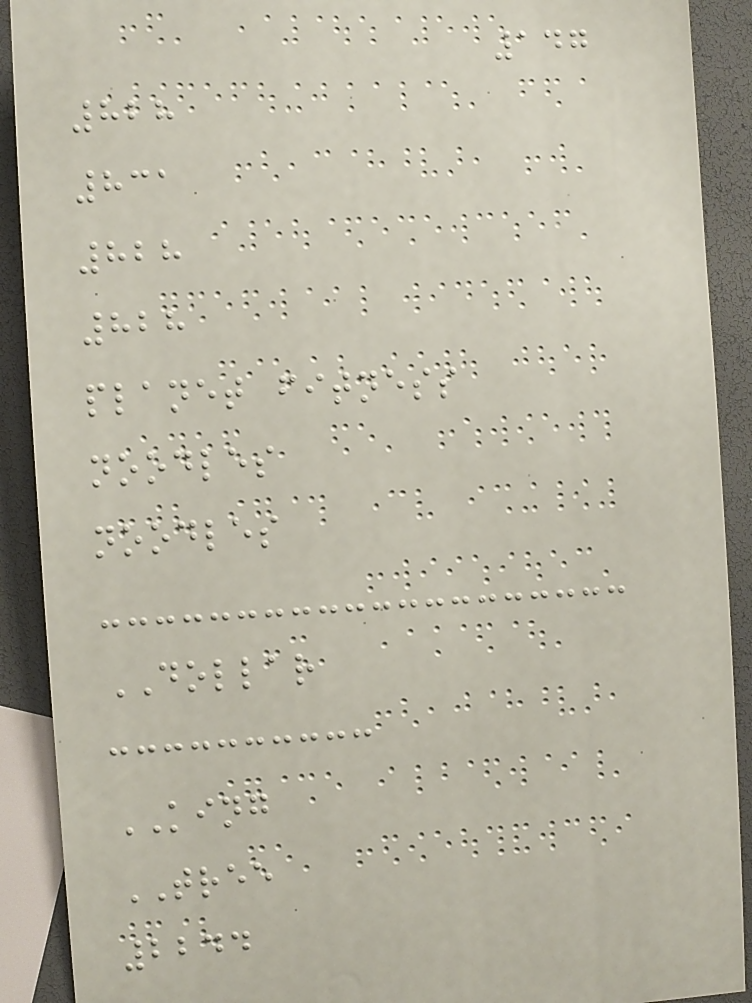147
828
831
828
828
planet fitness
noodles
noodles
DOLLAR
KING
TREE
2244
